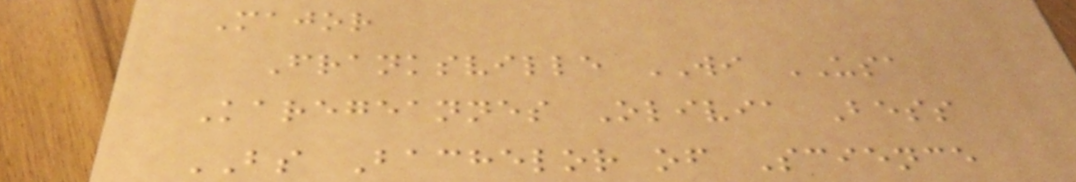Major
Franksville WI USA
Karegeannes Olivia Bess
BS Bachelor of Science
